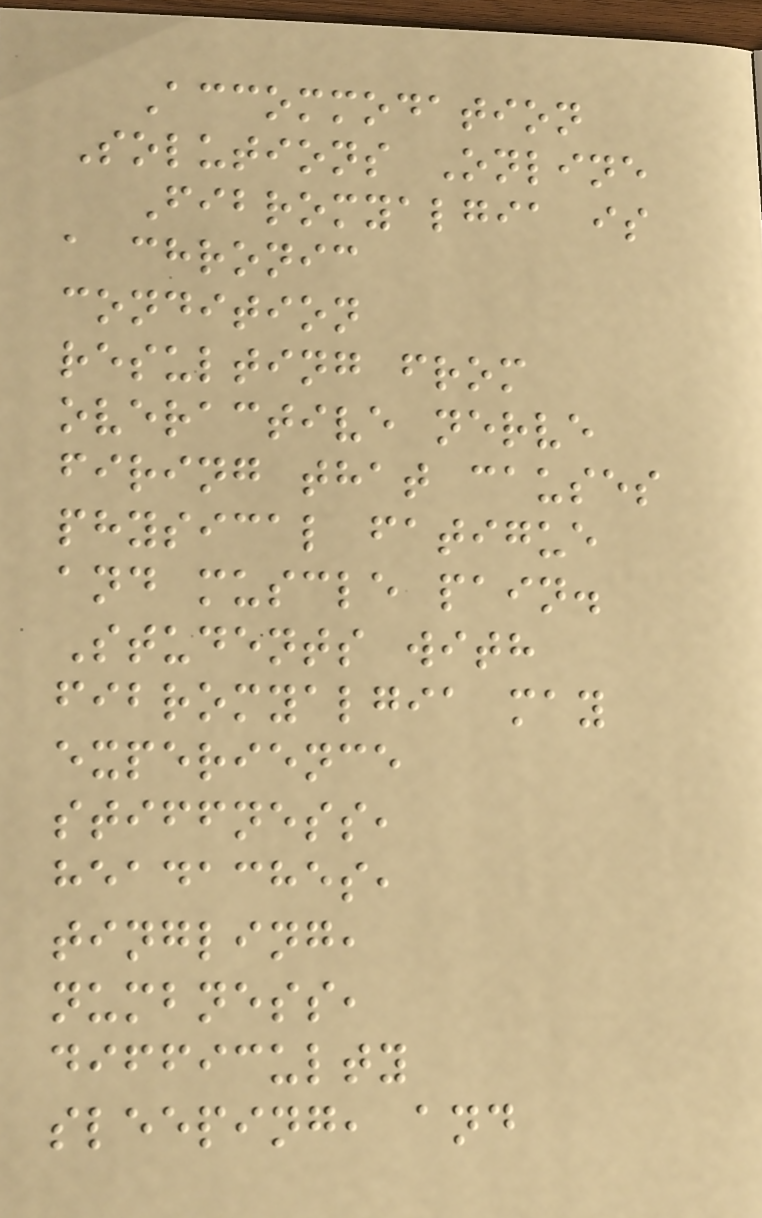Accommodation
Solutions Online
Fibromyalgia is
a chronic
condition
resulting from
overactive nerve
firing that causes
physical fatigue
and muscle pain.
Students with
fibromyalgia may
experience
stiffness,
headaches,
tingling,
numbness,
difficulty
sleeping, and
